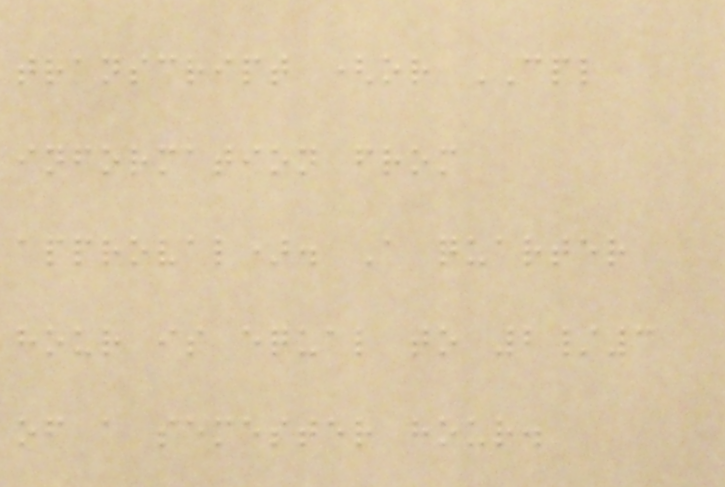transcript (or CPL
information from
approval). A quarter
hour is equal to 2/3
of a semester hour.
